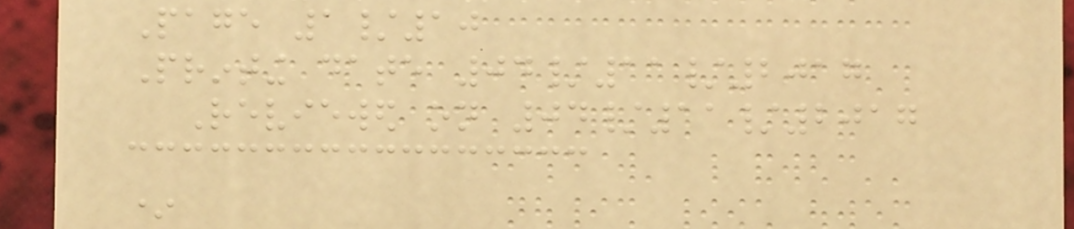Page 1/10
Printing date 04/11/2017
Reviewed on 04/11/2017
*
